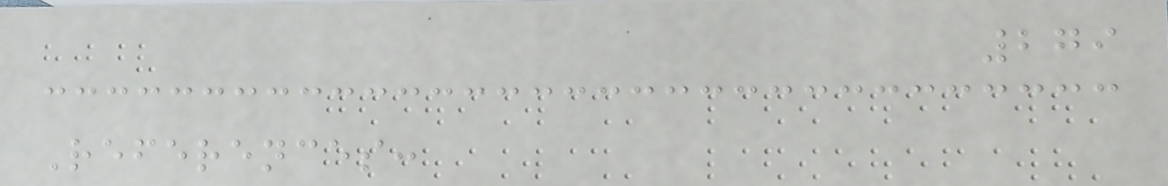279
References:
